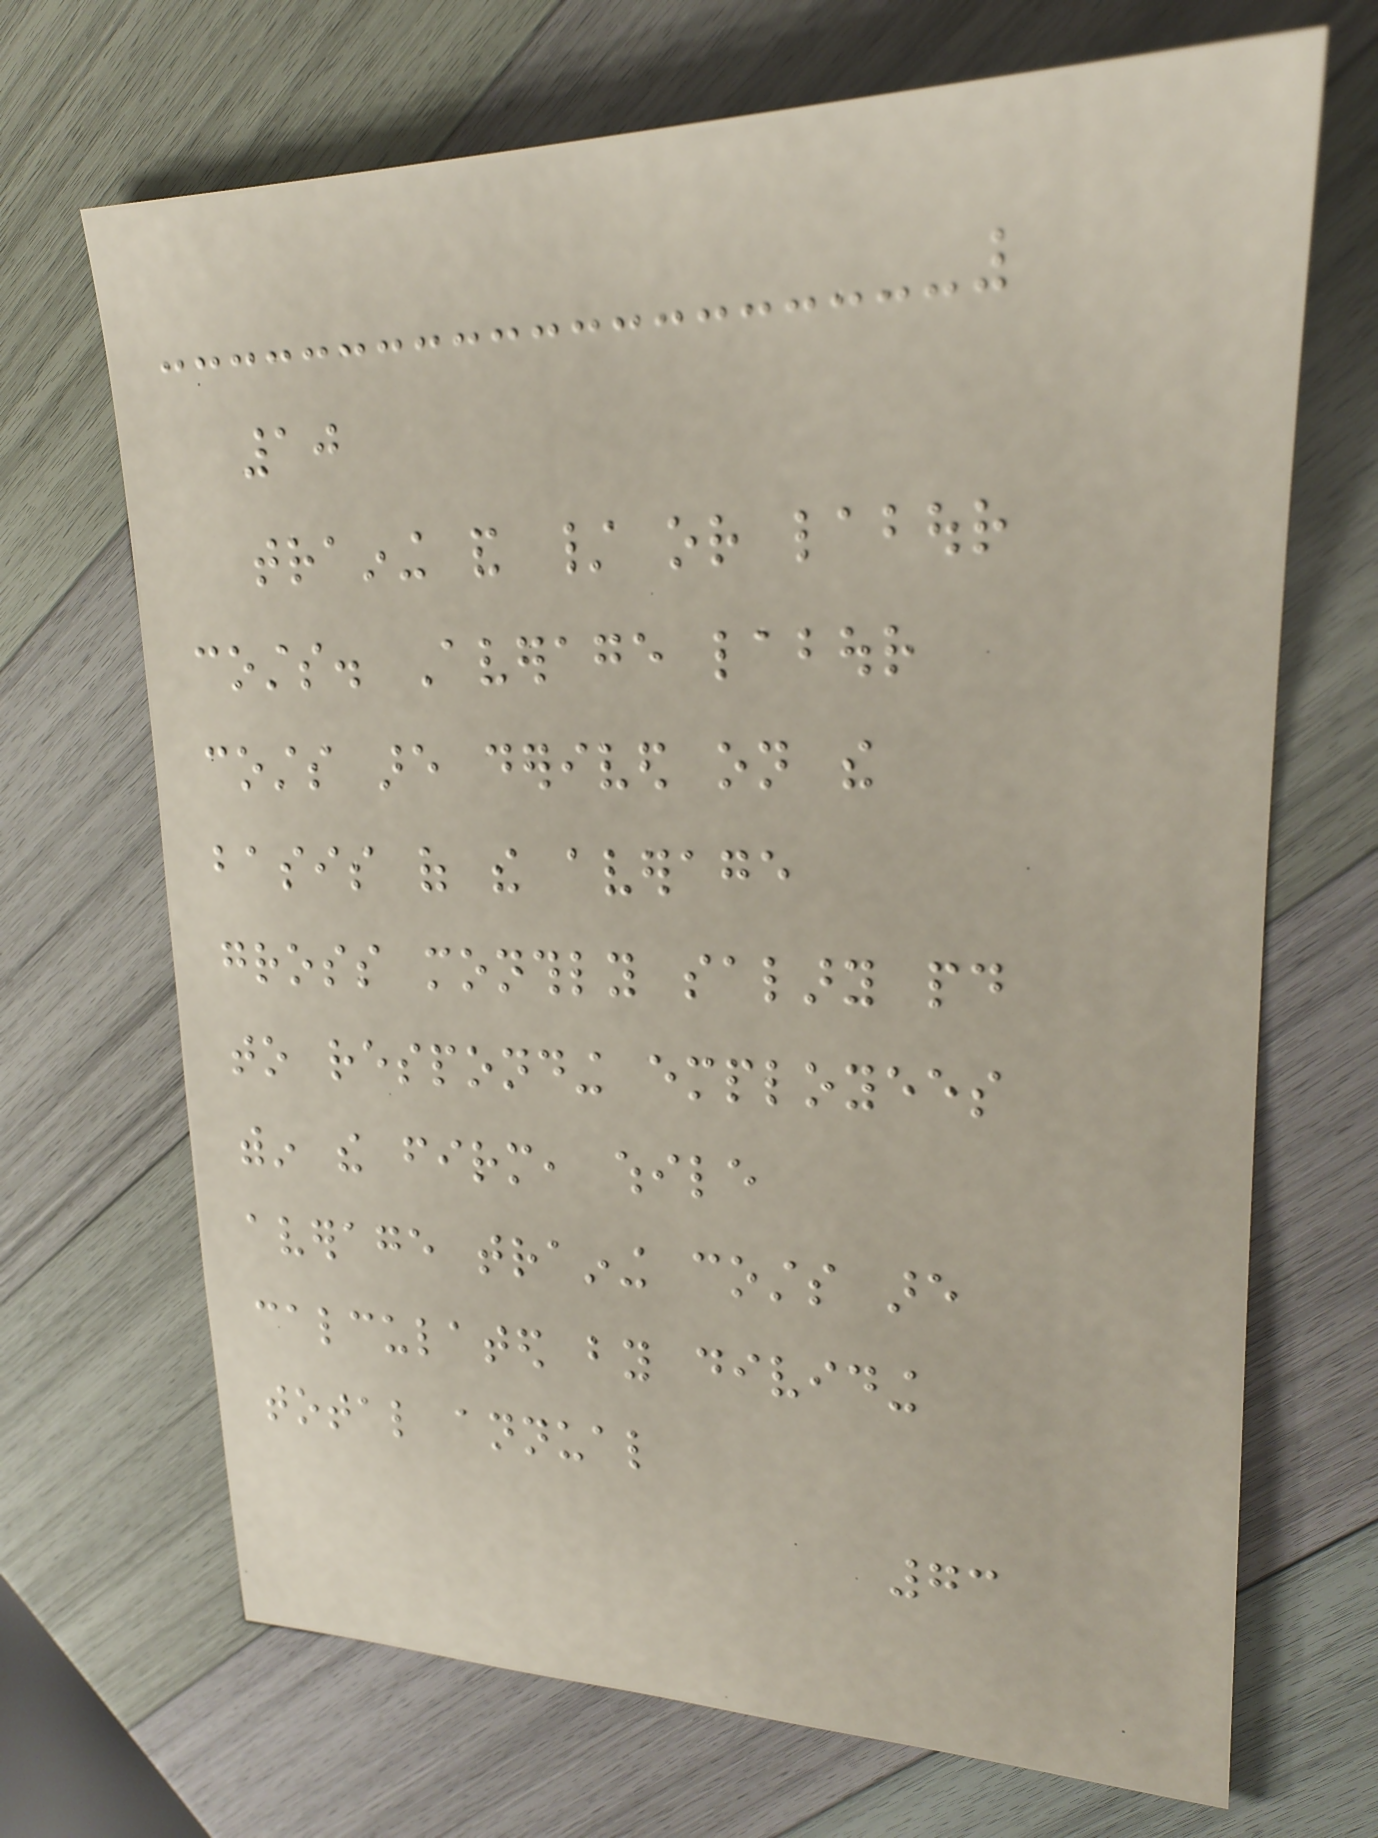10
training and / or labour
costs. Average labour
costs are derived on the
basis of the average
gross monthly salary paid
to responding employees
within the firm, while
average training costs are
calculated by dividing
total annual
73
